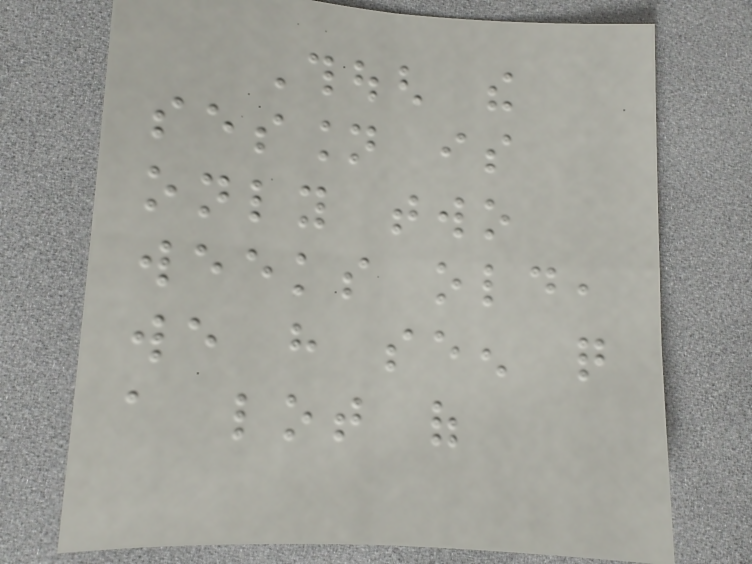Though the
session is
only two
weeks old,
we have seen quite
a lot of
